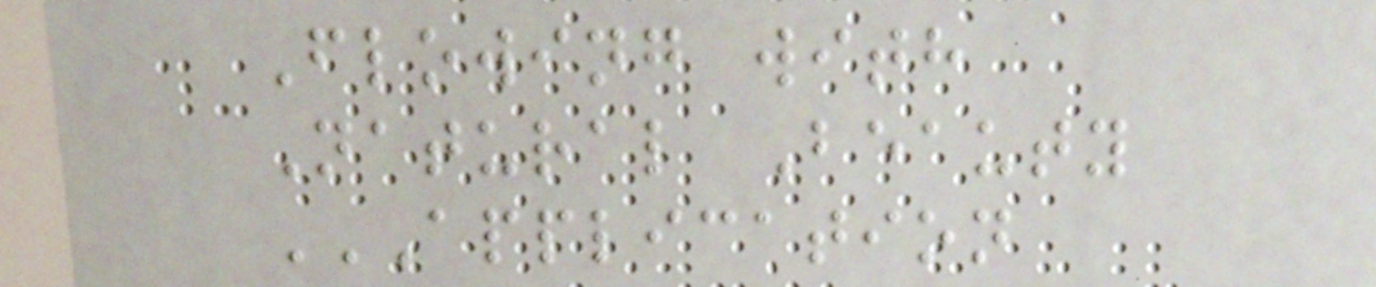Flowing with
Natural Beauty
APPLICATION
